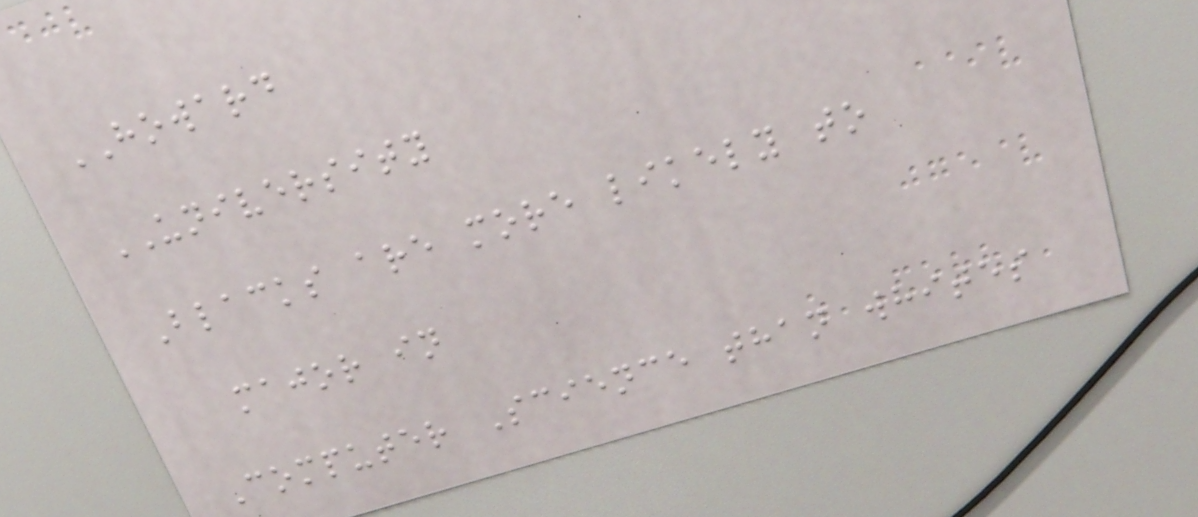HOWARD
UNIVERSITY
Blacks are more likely to
major in
Computer Science than whites
